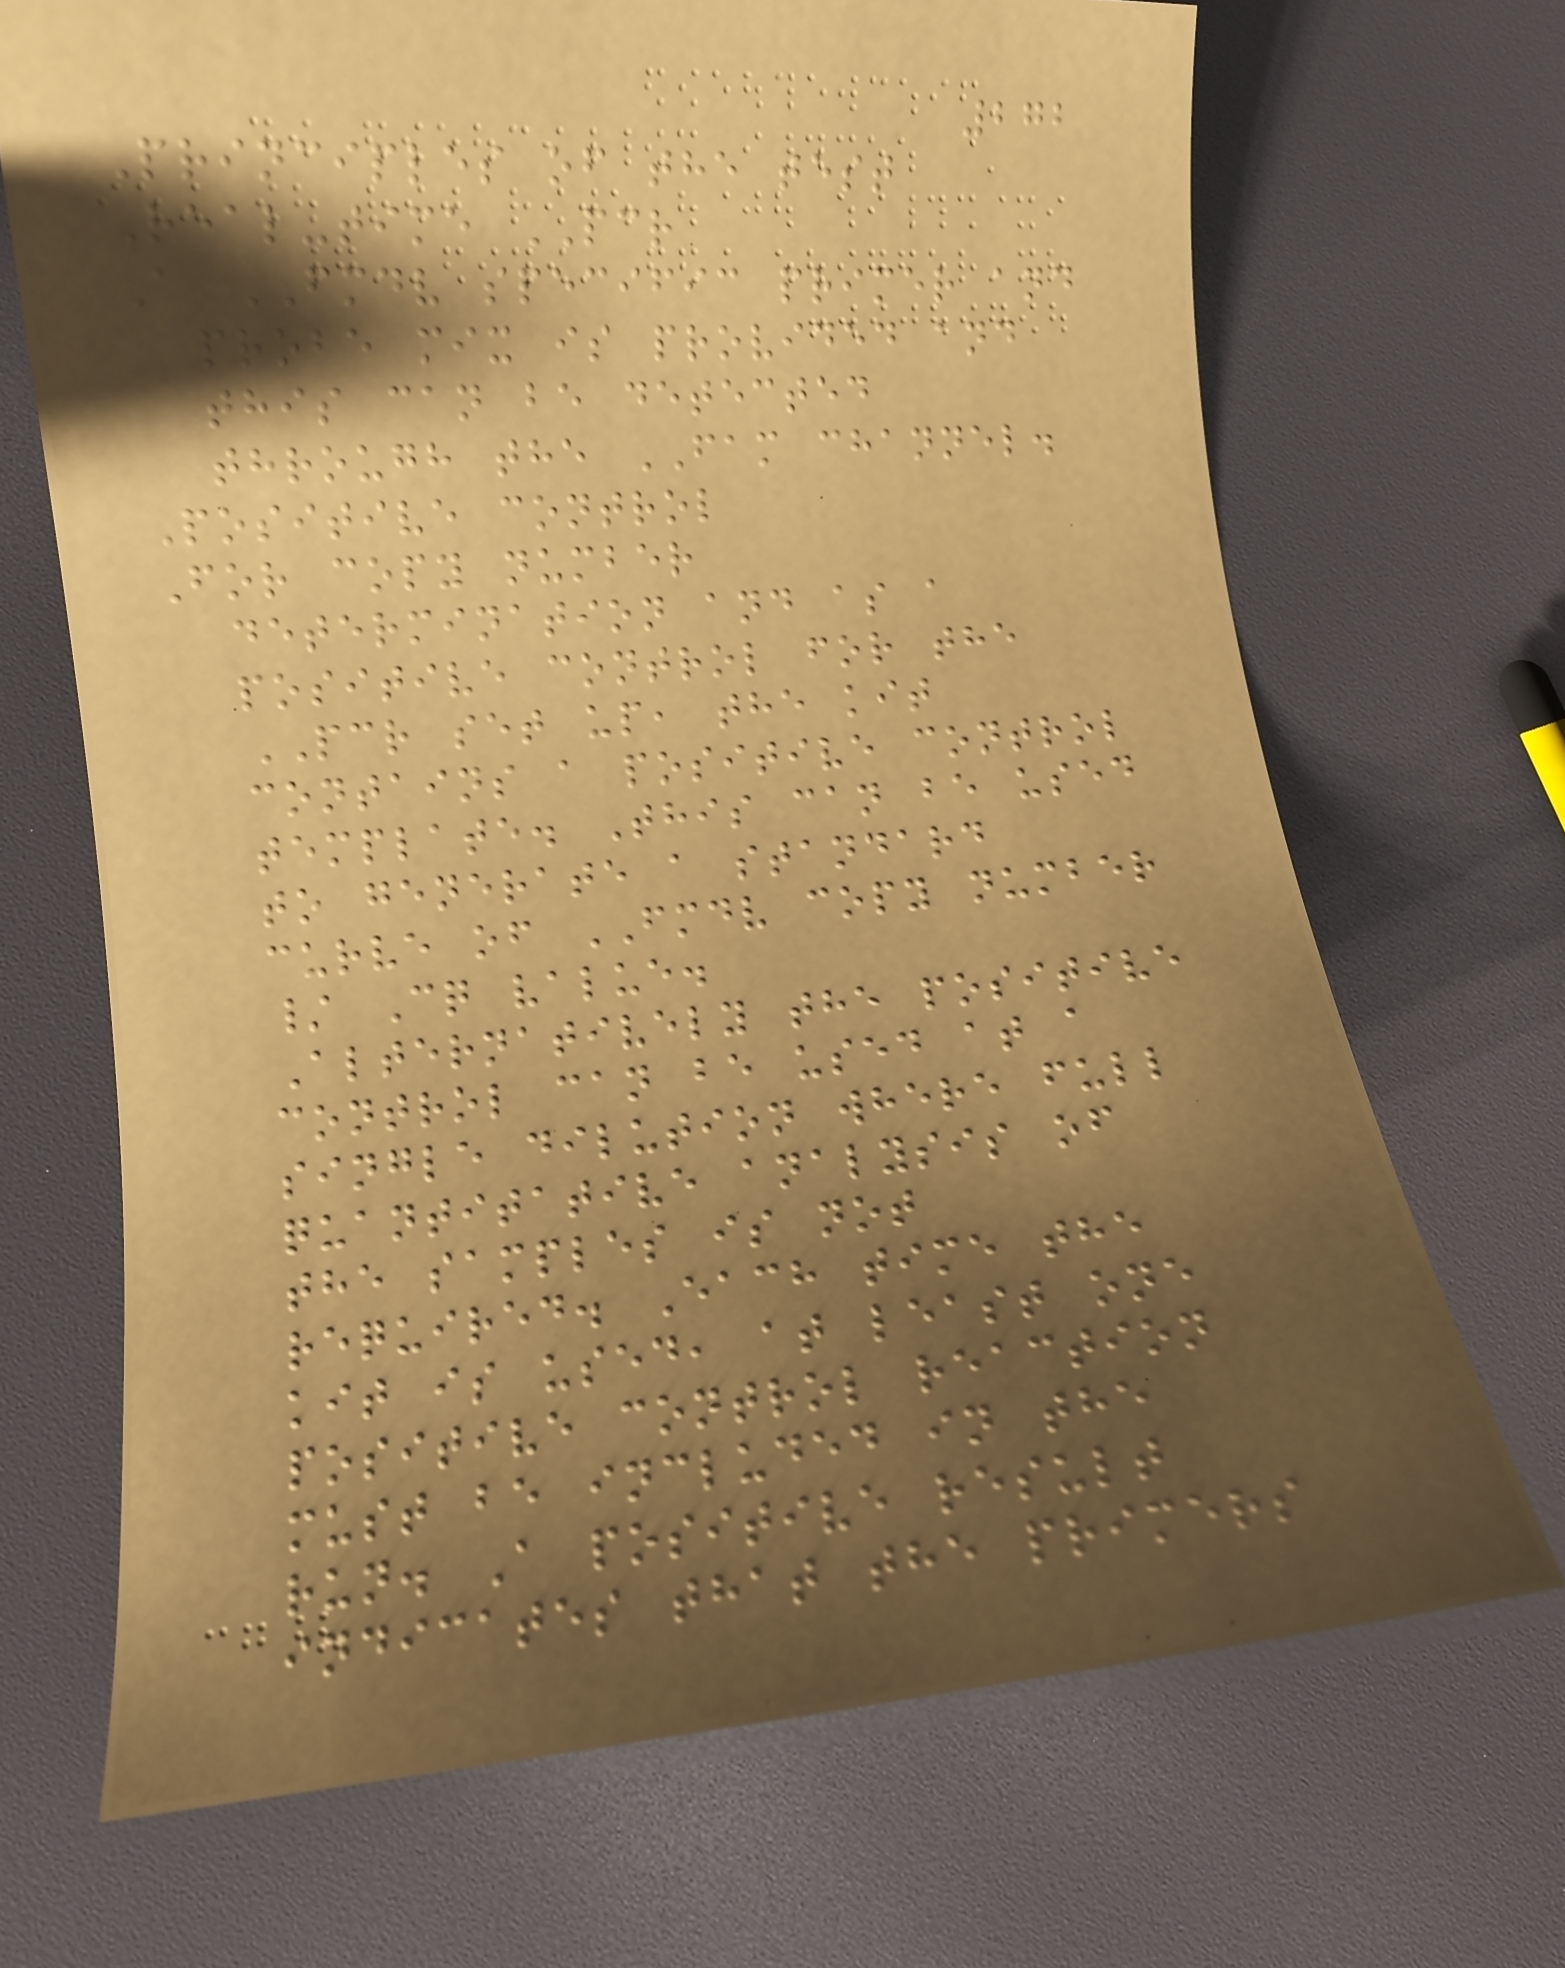272
Principles of the test
Real-time PCR
A FMDV specific primer and
probe mix is provided and
this can be detected
through the FAM channel.
Positive control
For copy number
determination and as a
positive control for the
PCR set up, the kit
contains a positive control
template. This can be used
to generate a standard
curve of FMDV copy number
/ Cq value.
Alternatively the positive
control can be used at a
single dilution where full
quantitative analysis of
the samples is not
required. Each time the
kit is used, at least one
positive control reaction
must be included in the
run. A positive result
indicates that the primers
